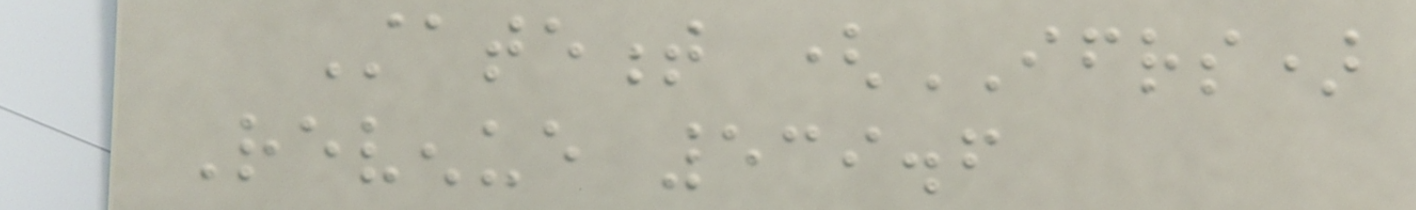Statement (IFRS)
Revenue 539.6
